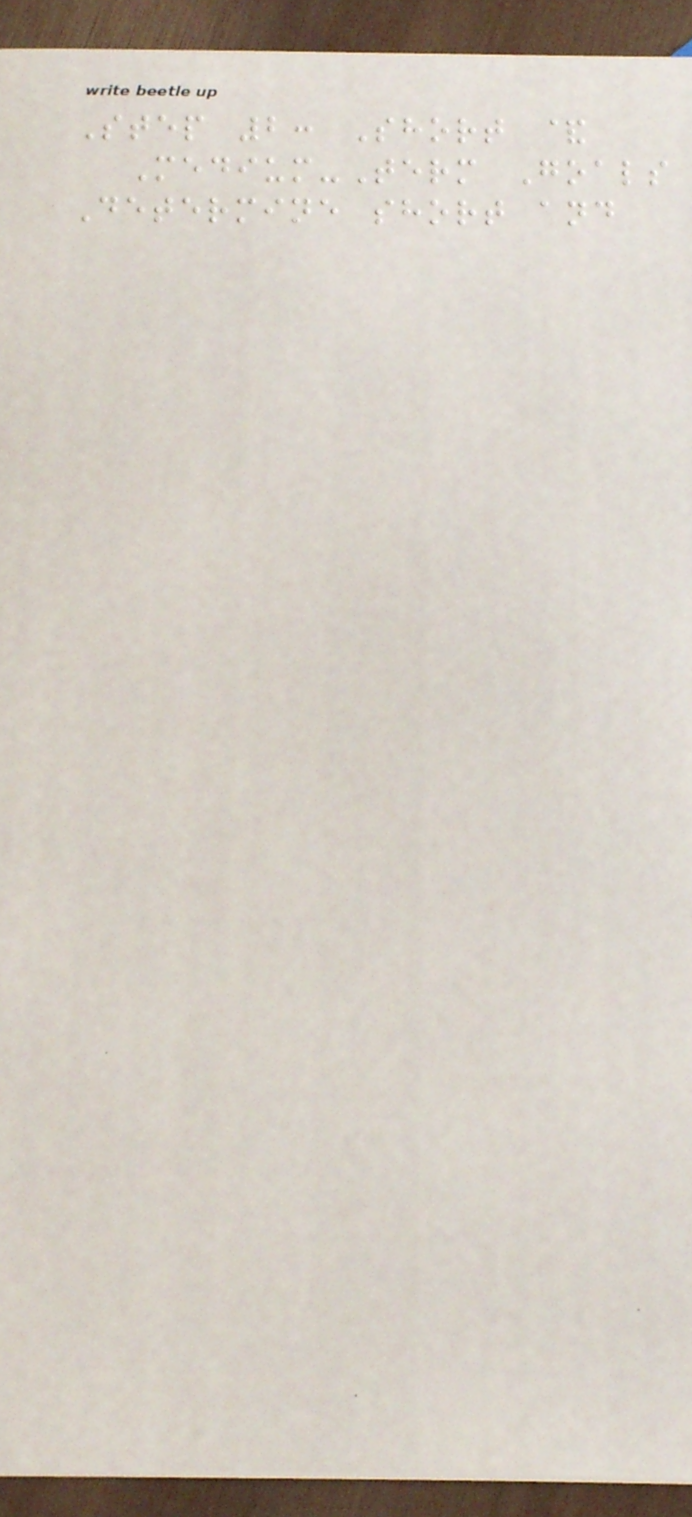Step 2: Short &
Medium-Term Goals
Determine short and
